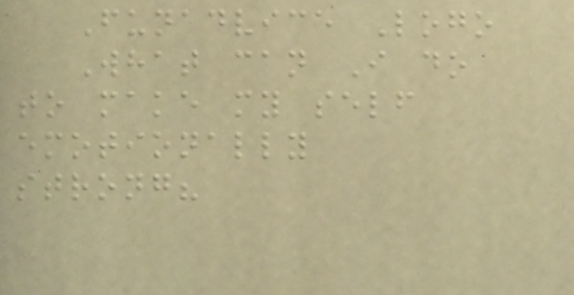Funadvice Logo
What can I do
to make my self
emotionally
strong?
